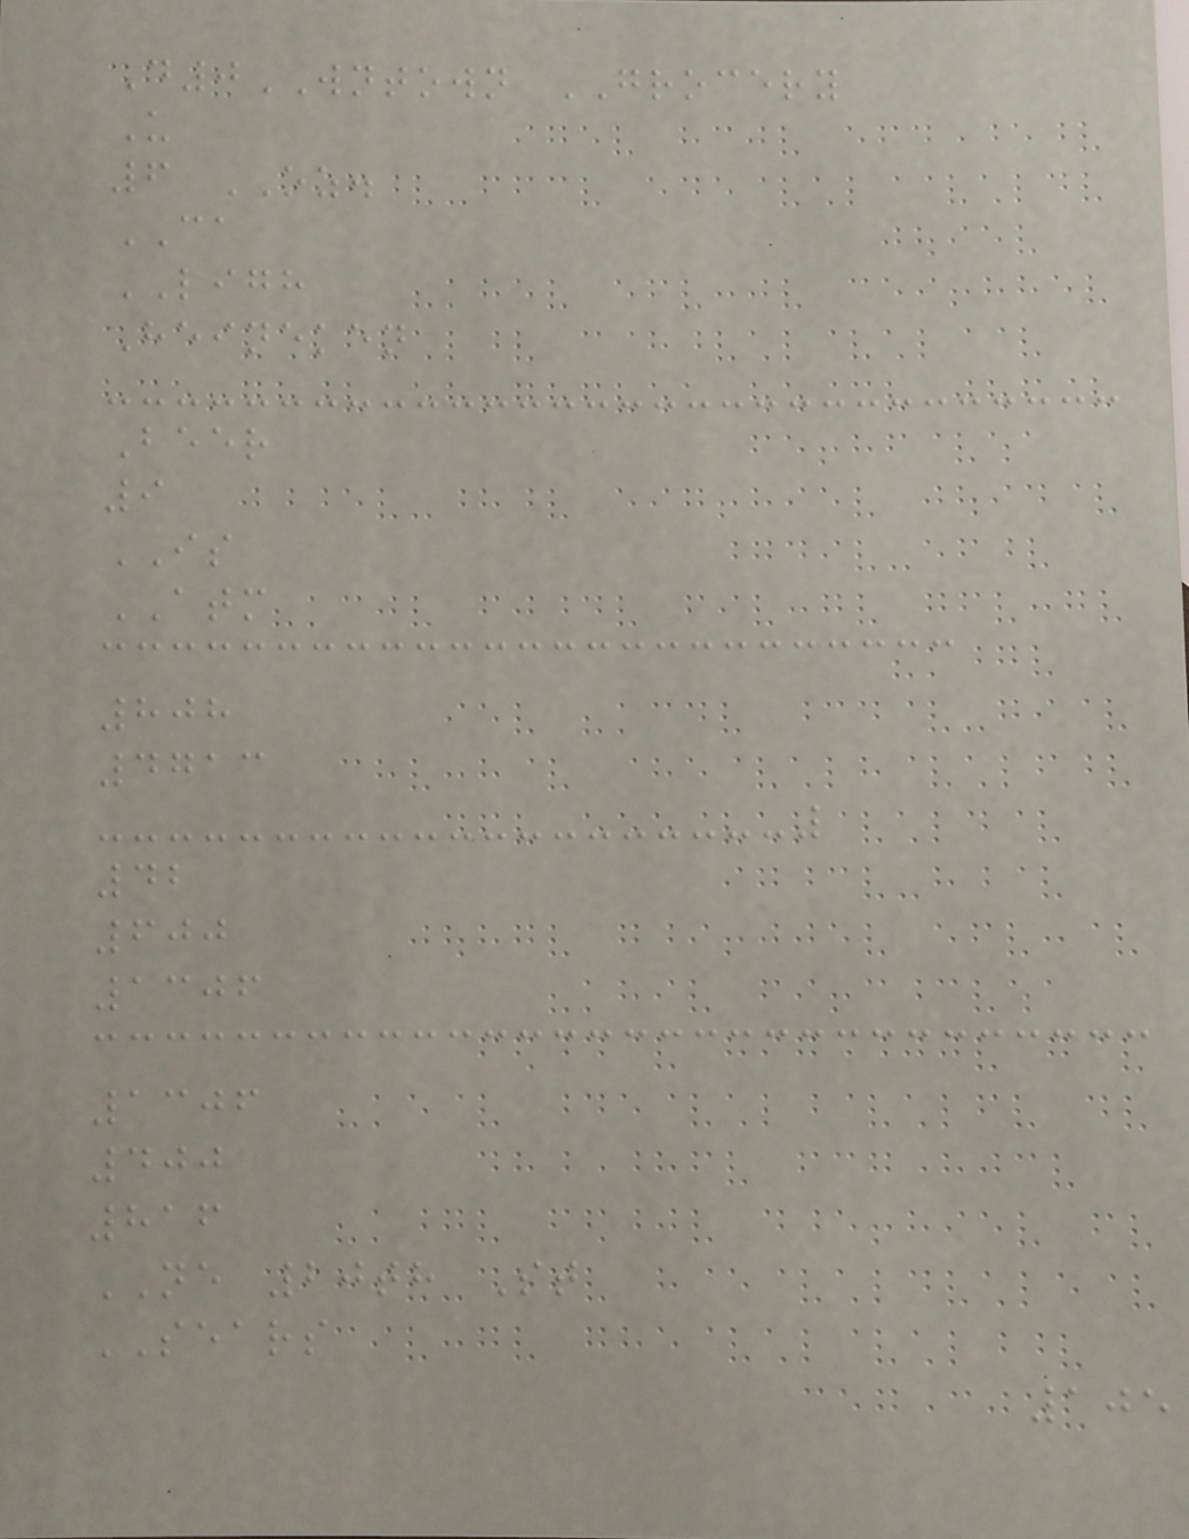D0WNTOWN GROCERY
U
6 OZ.
CA
LIGH
Heineken
Beer
9
IS
ATM
808
4713
42
600
1306
1306
400
816
NE 20th St
SEARS
105
